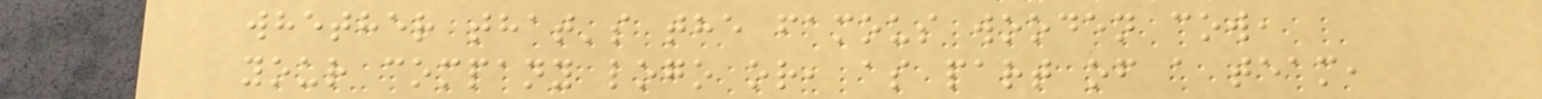whether that's the famous wooden cow,
your company logo or, as part of a team,
